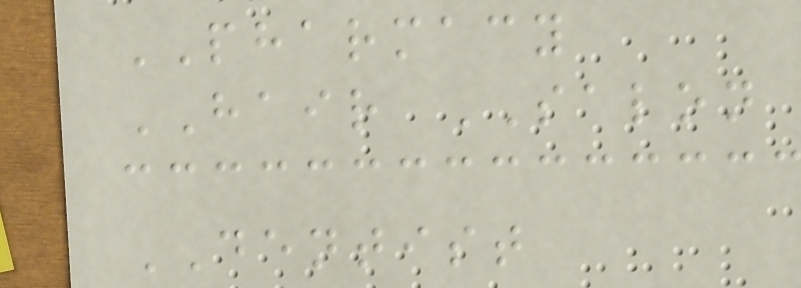PHARMACY
HAIR SALON
DENTIST
